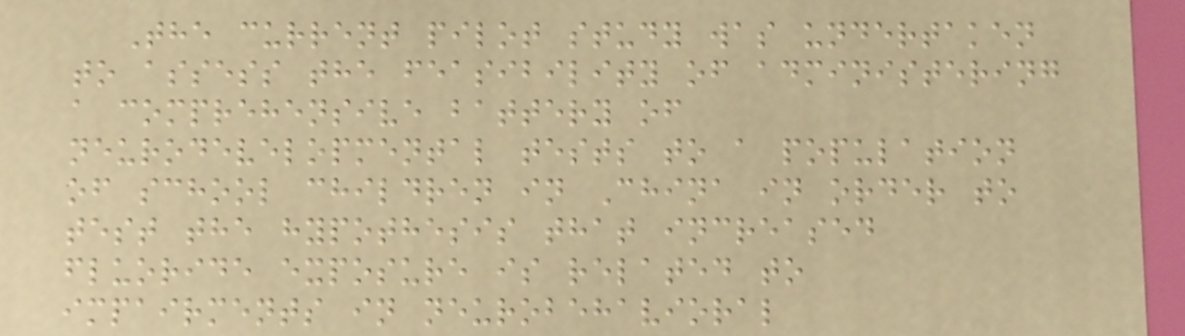The current pilot study was undertaken
to assess the feasibility of administering
a comprehensive battery of
neurodevelopmental tests to a population
of school children in China in order to
test the hypothesis that increased
fluoride exposure is related to
impairments in neurobehavioral
